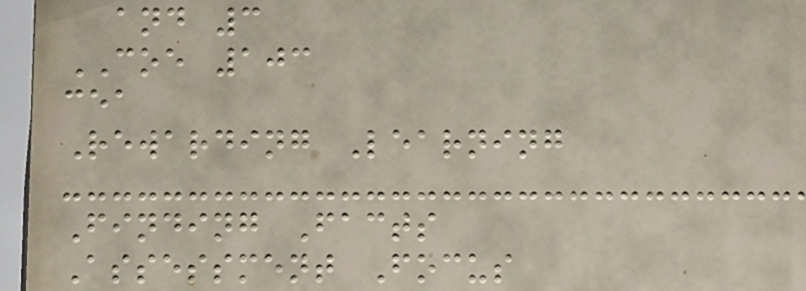and 3
COE 103
cea
Rewarding Learning
Finding Facts
Assessment Focus
